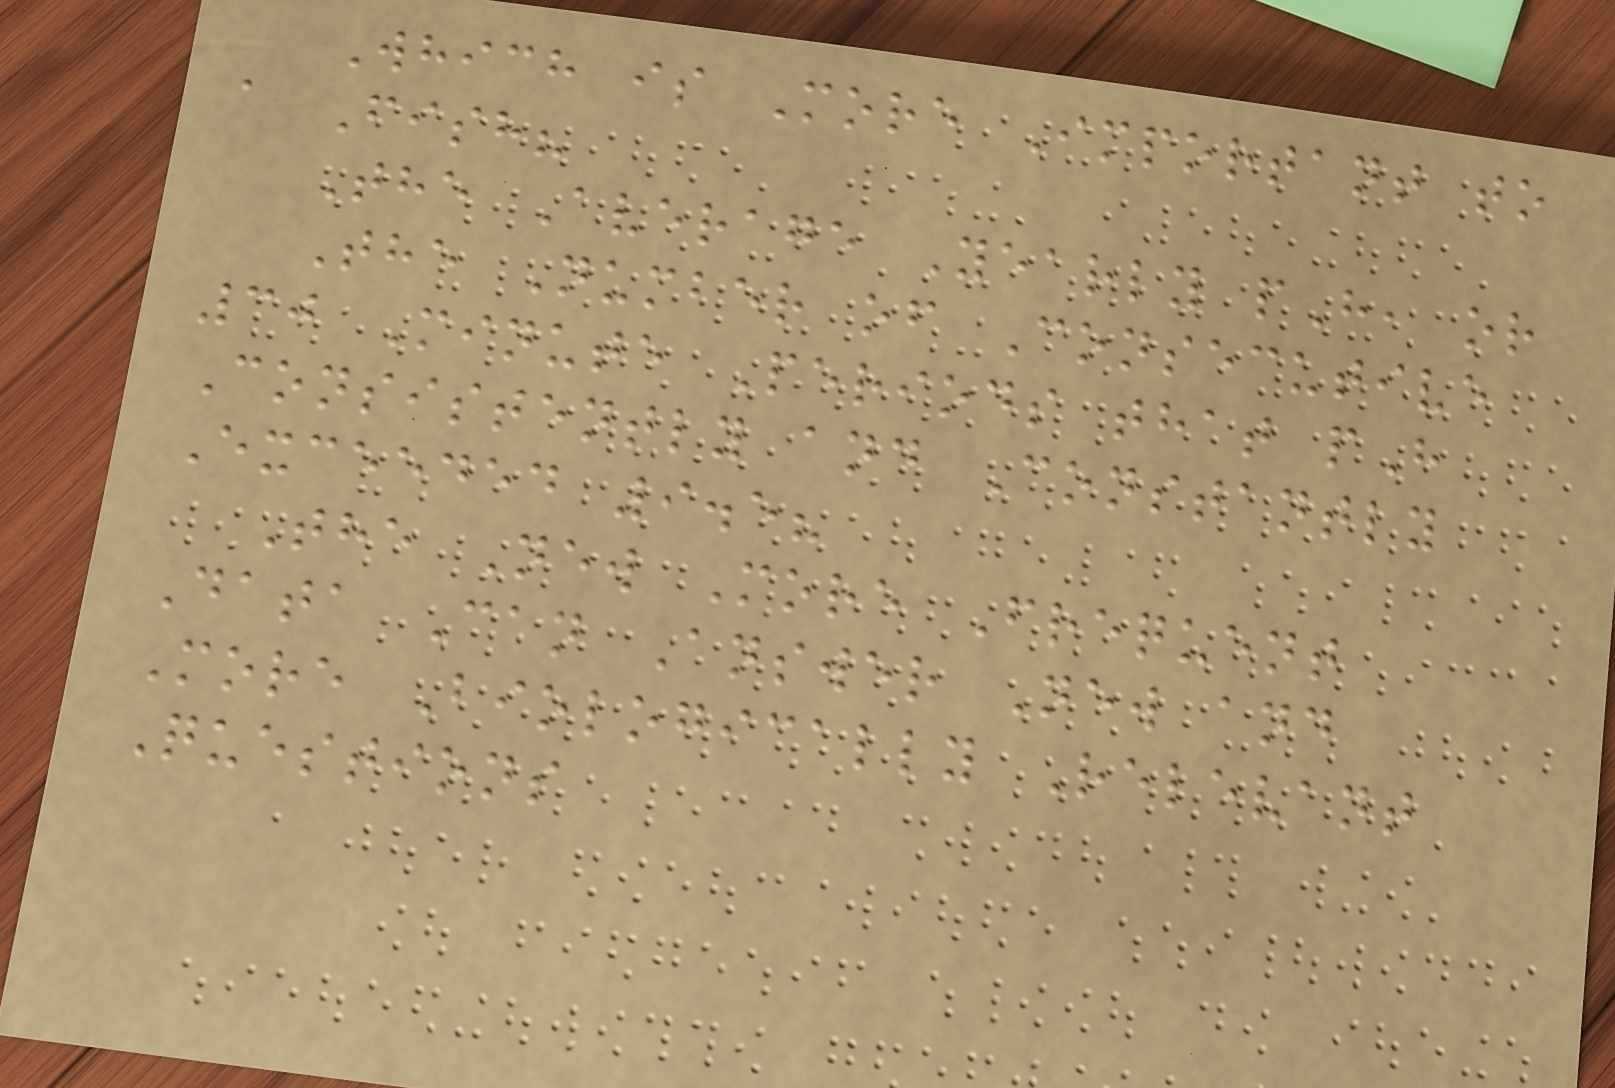Which is More Important to
a Fish?
The Average Yearly pH, or
The Number of Consecutive
30 Minute Periods that pH
Consistently and Constantly
Exceeded 9.5?
The New More Frequent
Data Can Answer New and
More Biologically Relevant
Questions
